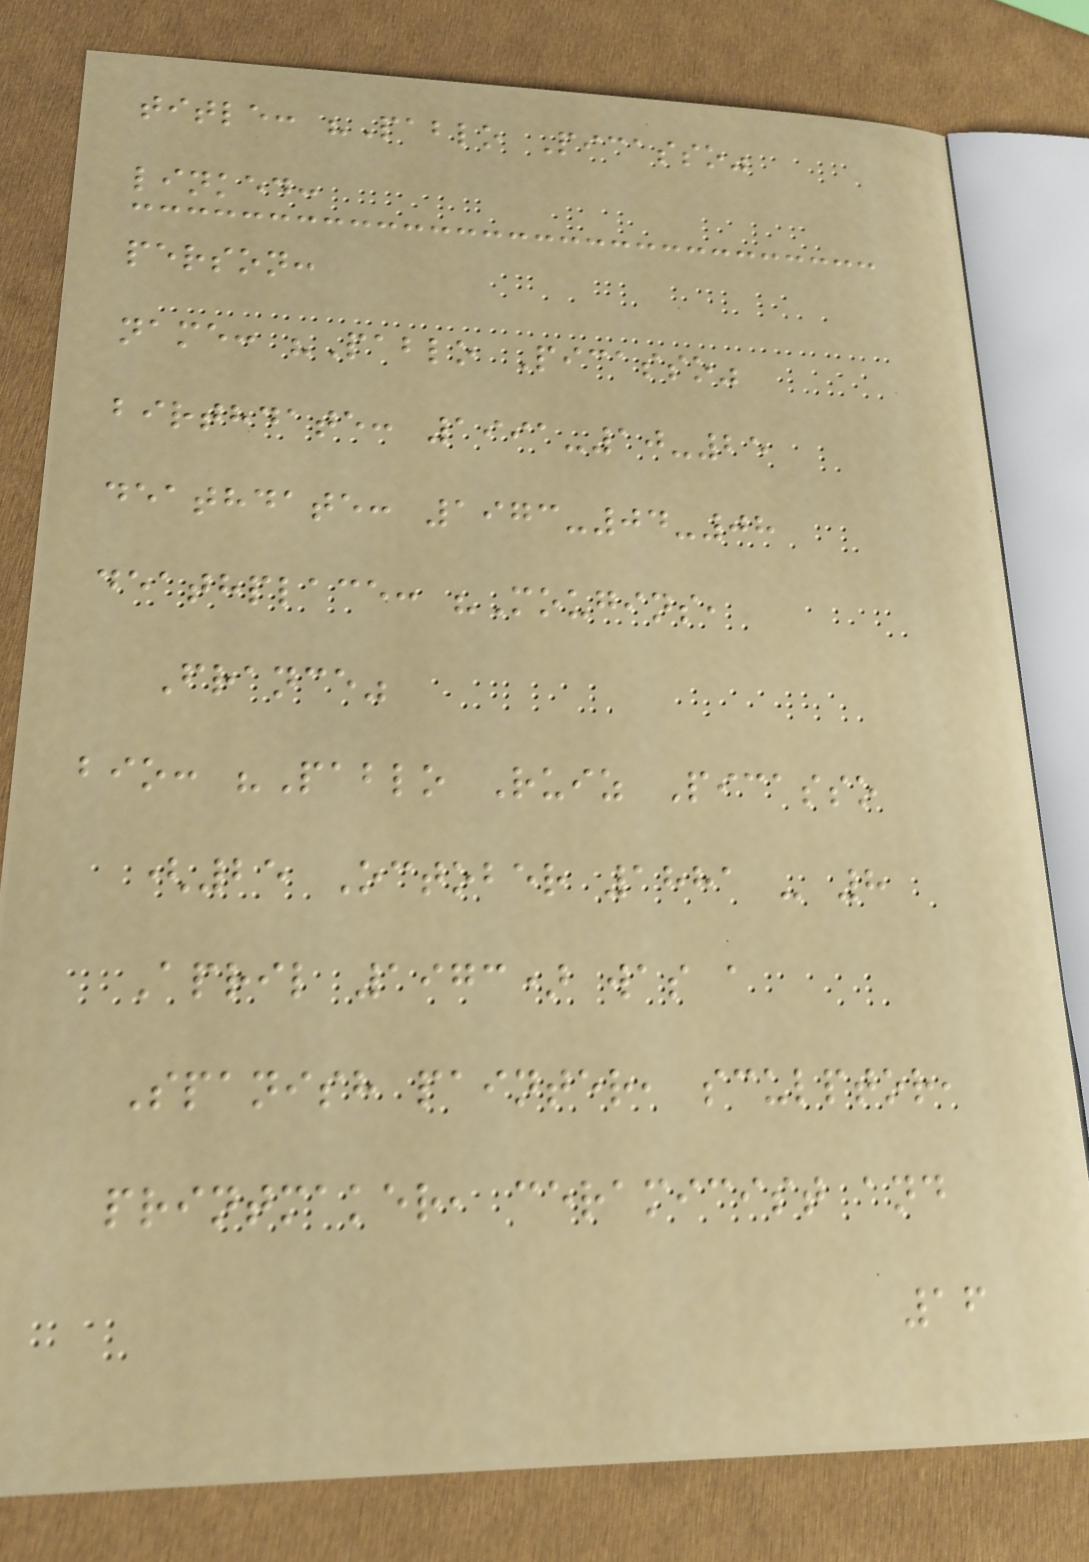title: "Pablo Picasso"
linked:
person:
name: "Pablo Picasso"
birthdate: 1991-10-25
deathdate: 1973-04-08
deathplace: "Mougins,
France"
bio: "Pablo Ruiz Picasso
(25 October 1881 - 8
April 1973) was a
Spanish painter, sculptor,
printmaker, ceramicist and
16
